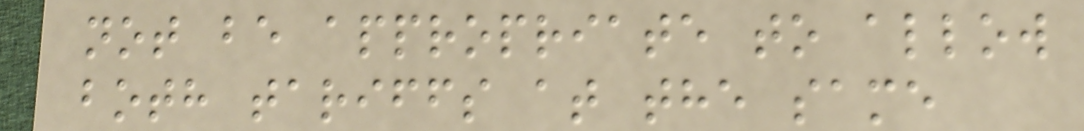not be appropriate to allow
both tariffs at the same
